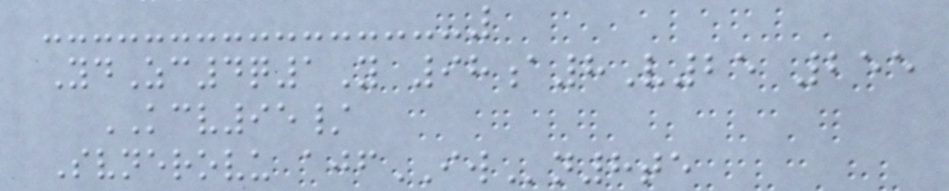YdZc4q1Y 98a8V25 255
KCV95/
Svnerovu ajfIWn8te
